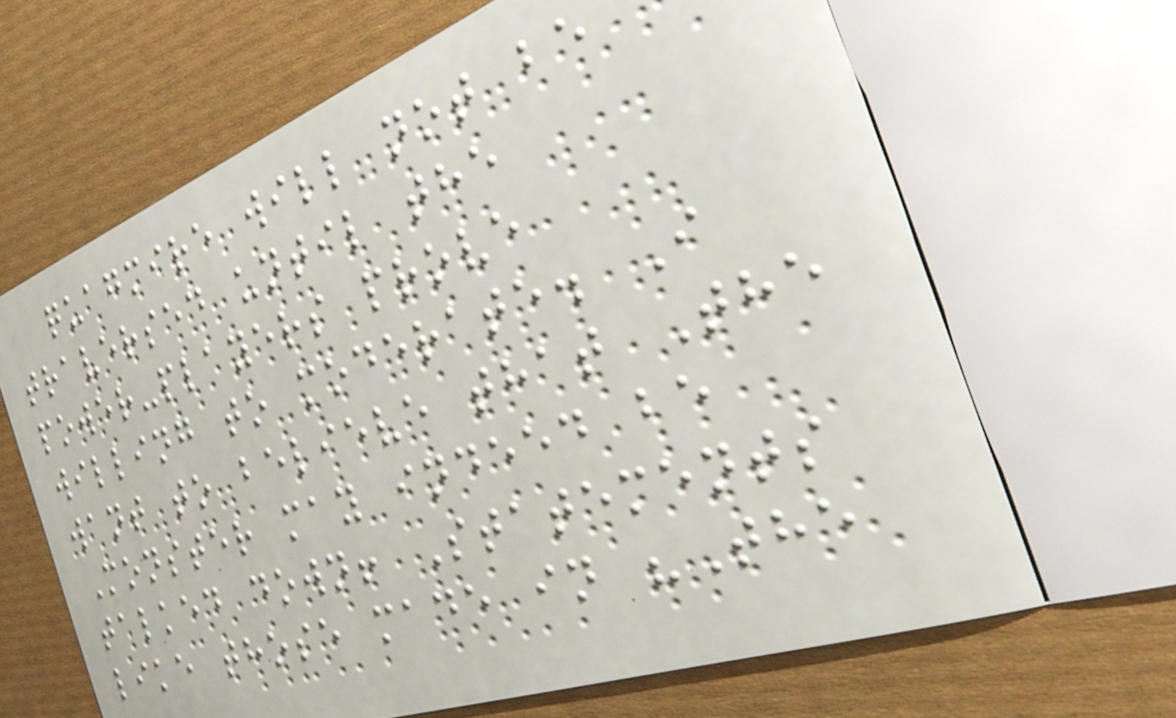quagmire will not be
traversed until the
power-players prove
willing to moderate. I
want to believe that The
Monster may indeed be
talked down! Statements
like those made in "The
